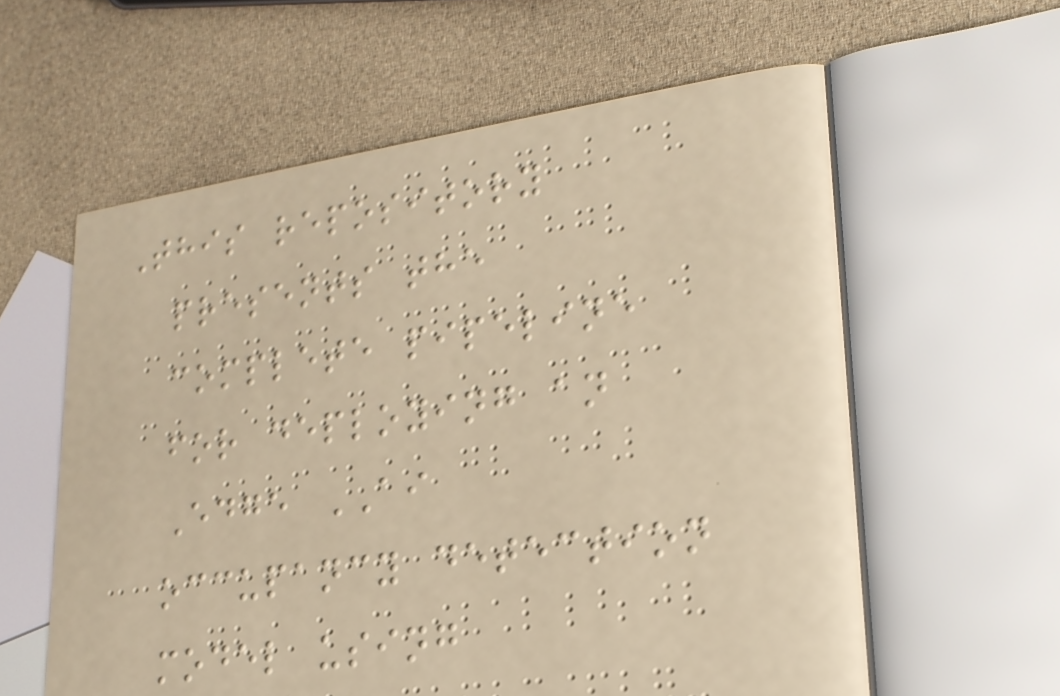This repository
presents the
complete pipeline
for deploying an
Edge AI
occupancy detection
model using
